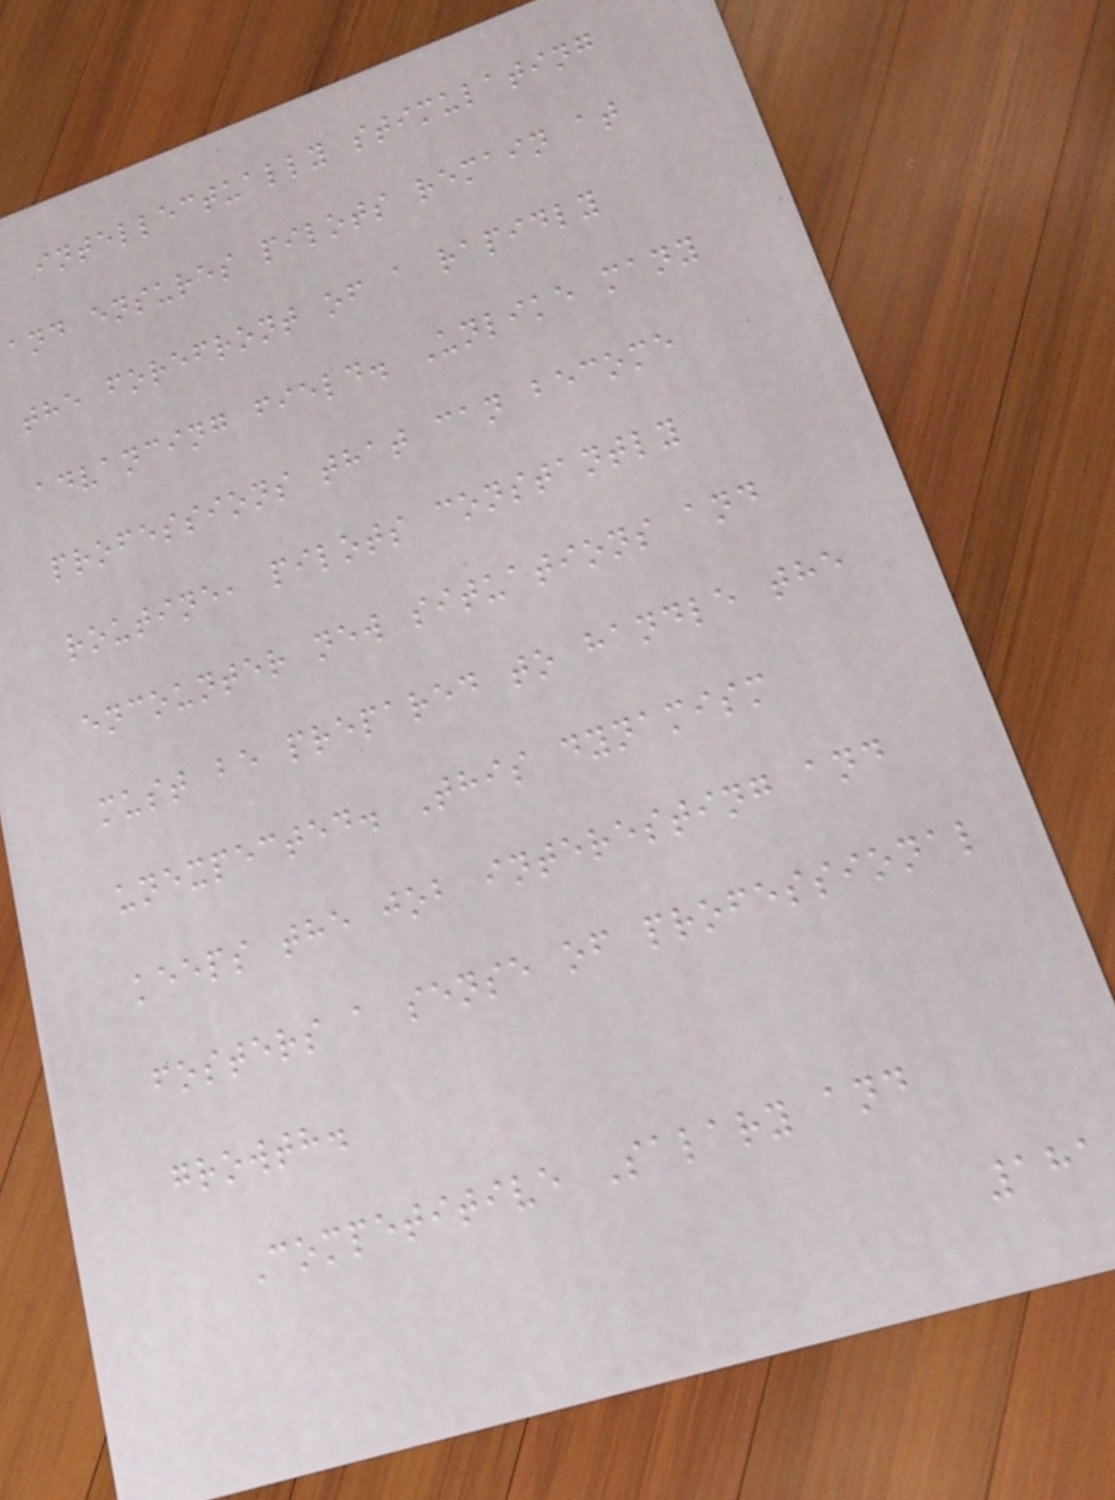intellectually stimulating
and ensures pilots remain at
the forefront of a rapidly
advancing field. Unlike many
professions that can become
routine, pilots constantly
encounter new situations and
must be prepared to handle the
unexpected. This dynamism
keeps the job interesting and
fosters a sense of professional
growth.
Competitive Salary and
181
